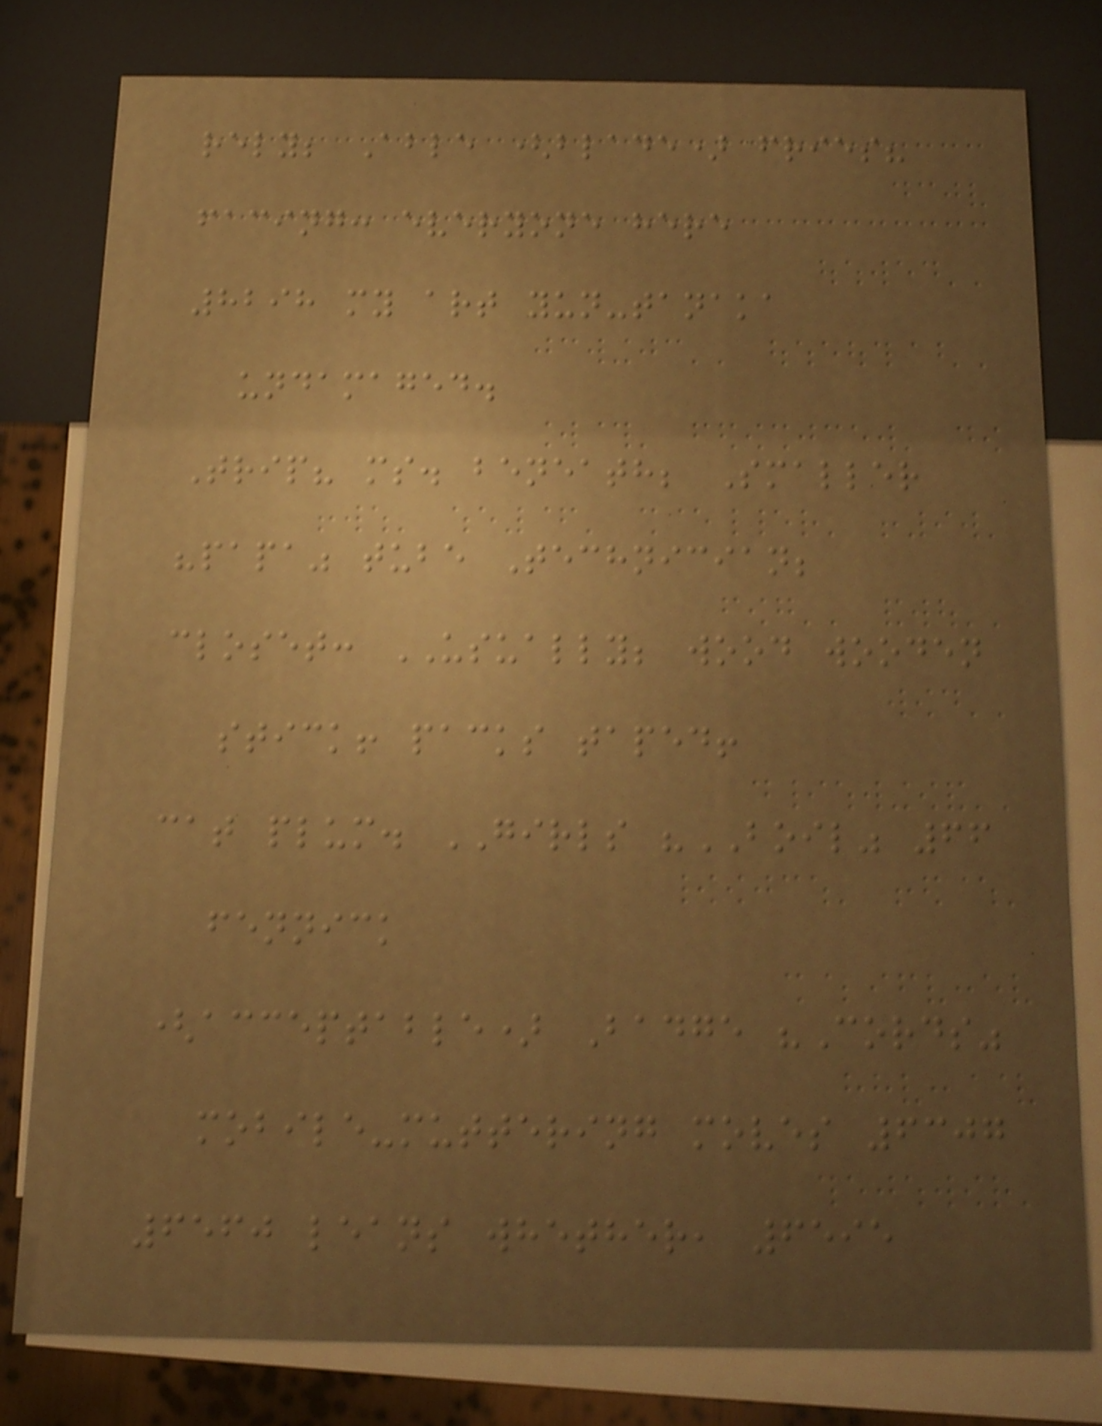rely; Able (blade) fries?
facing: everyone here
8298 my art yun-tanaka
undamaged.
Trip? ms. beneath; Smaller
"papa" tube Technician;
closet: USUALLY; wood wooden
stick! packs taped!
cat plum. GIRLS "BOIL" 66
fennick
(acceptable) Badge "Cords"
mobile-muttering moves 6307
6560 leans whether, 6595
